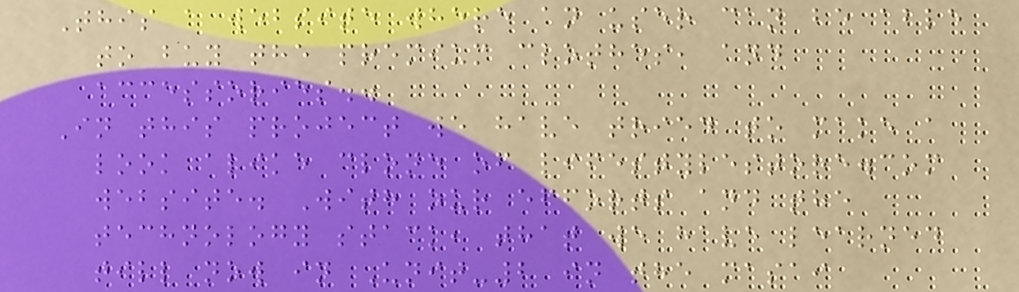This a website where an user can be able
to buy the premium clothes, and
accessories..
In this project we have tried to make a
look alike clone of lifestylestore.com
website. With our efforts and the
technology stack, that we have learned
till now in Unit-2 in the masai
